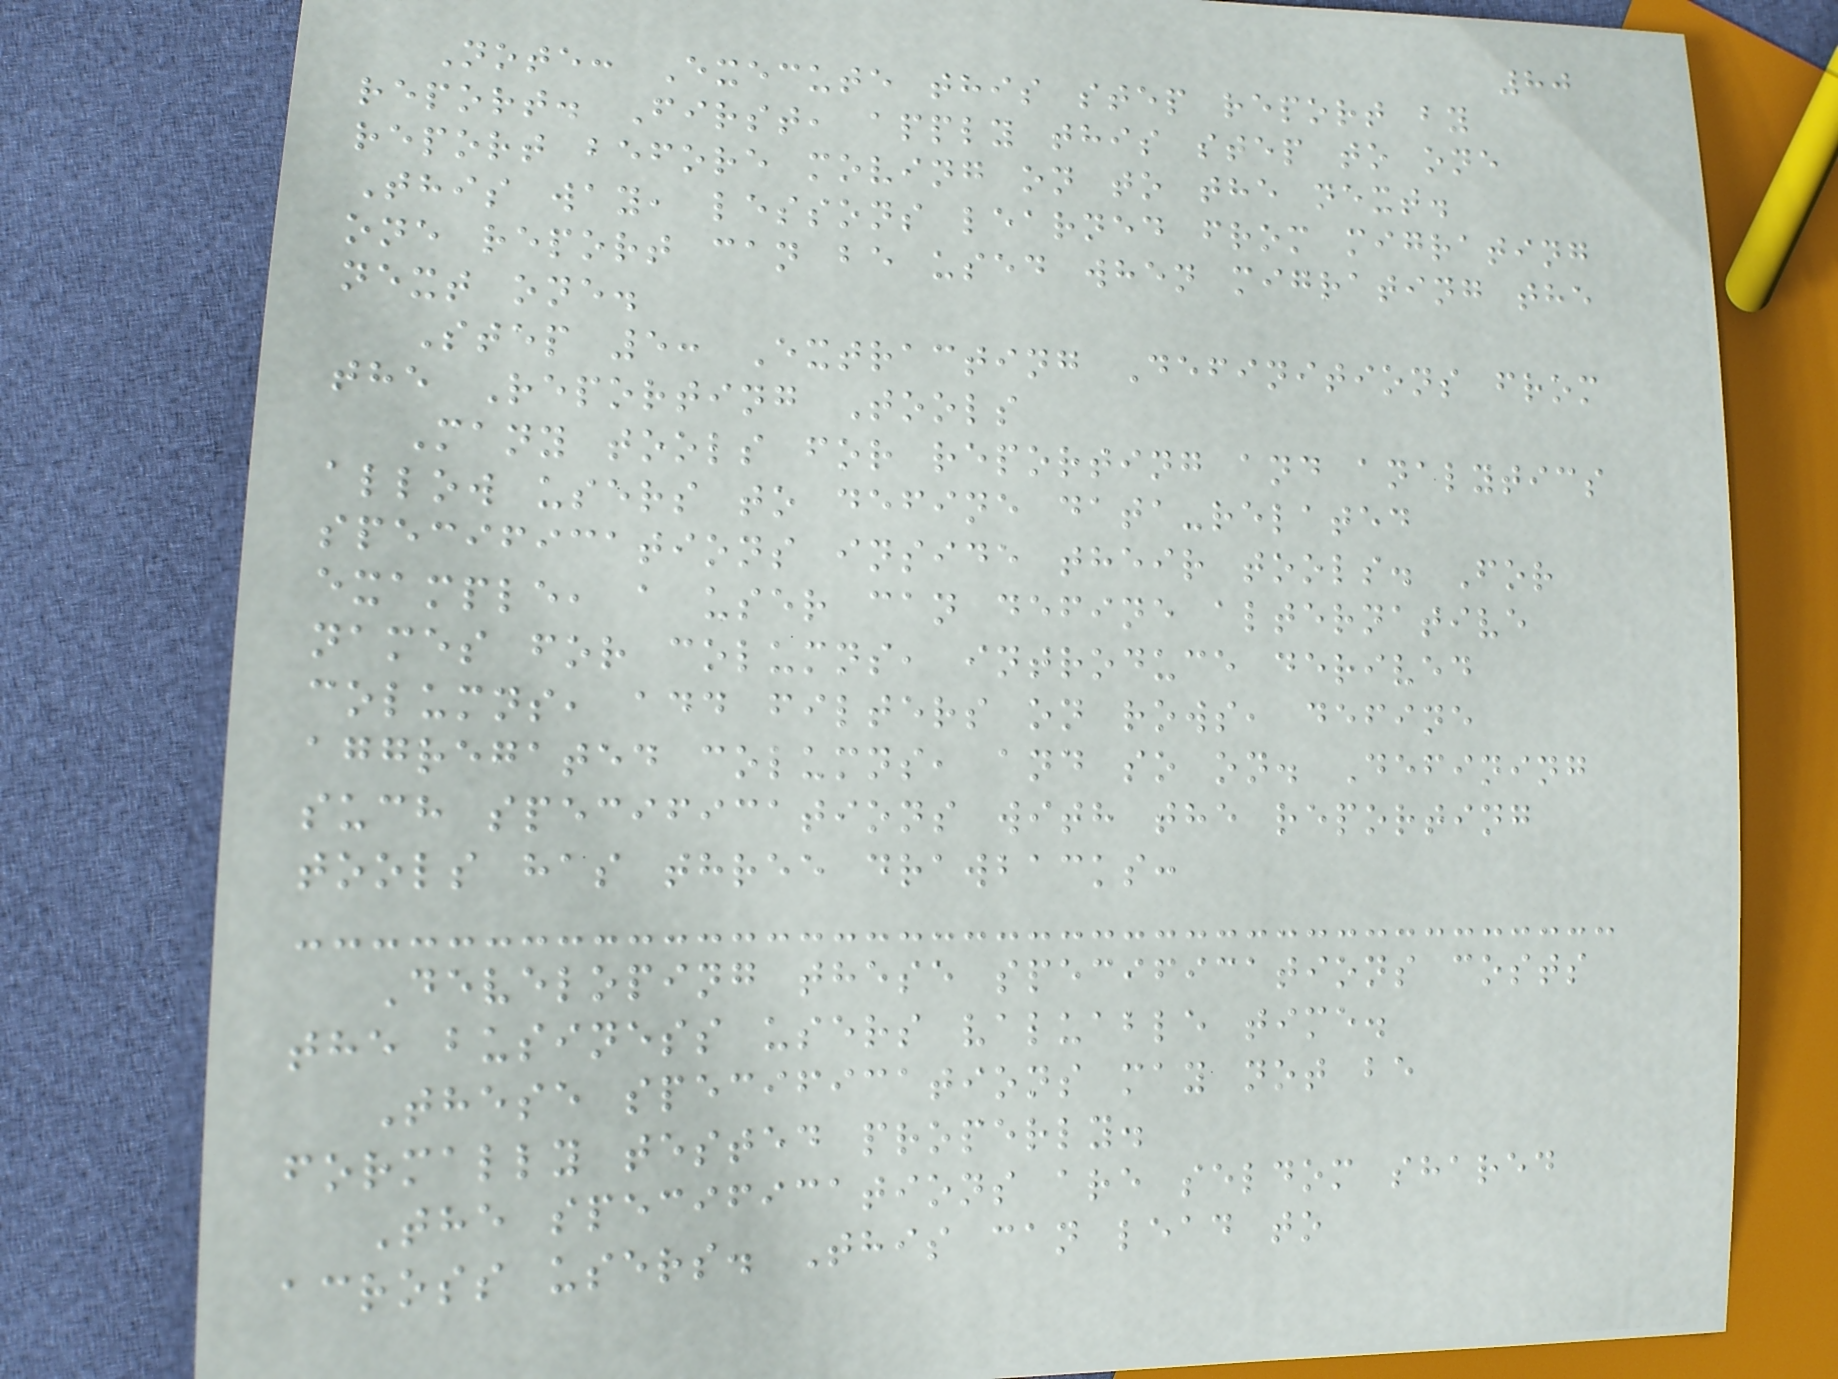80
Note: Execute this step report by
report. First, apply this step to one
report before moving on to the next.
This way, lessons learned from migrating
one report can be used when migrating the
next one.
Step 5: Extracting Definitions from
the Reporting Tools
Many tools for reporting and analytics
allow users to define data-related
specifications inside their tools. For
example, a user can define alternative
names for columns, introduce derived
columns, add filters on rows, define
aggregated columns, and so on. Defining
such specifications with the reporting
tools has three drawbacks:
Developing these specifications costs
the business users valuable time.
These specifications may not be
formally tested properly.
The specifications are seldom shared
across users. This can lead to
